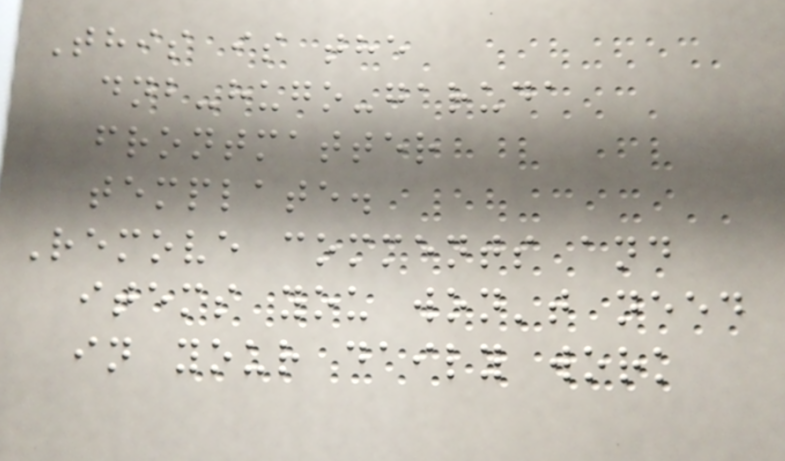This is the
dnb-hugo-garuda
frontmatter
template.
Remove comments and
items you won't need
in your daily work
